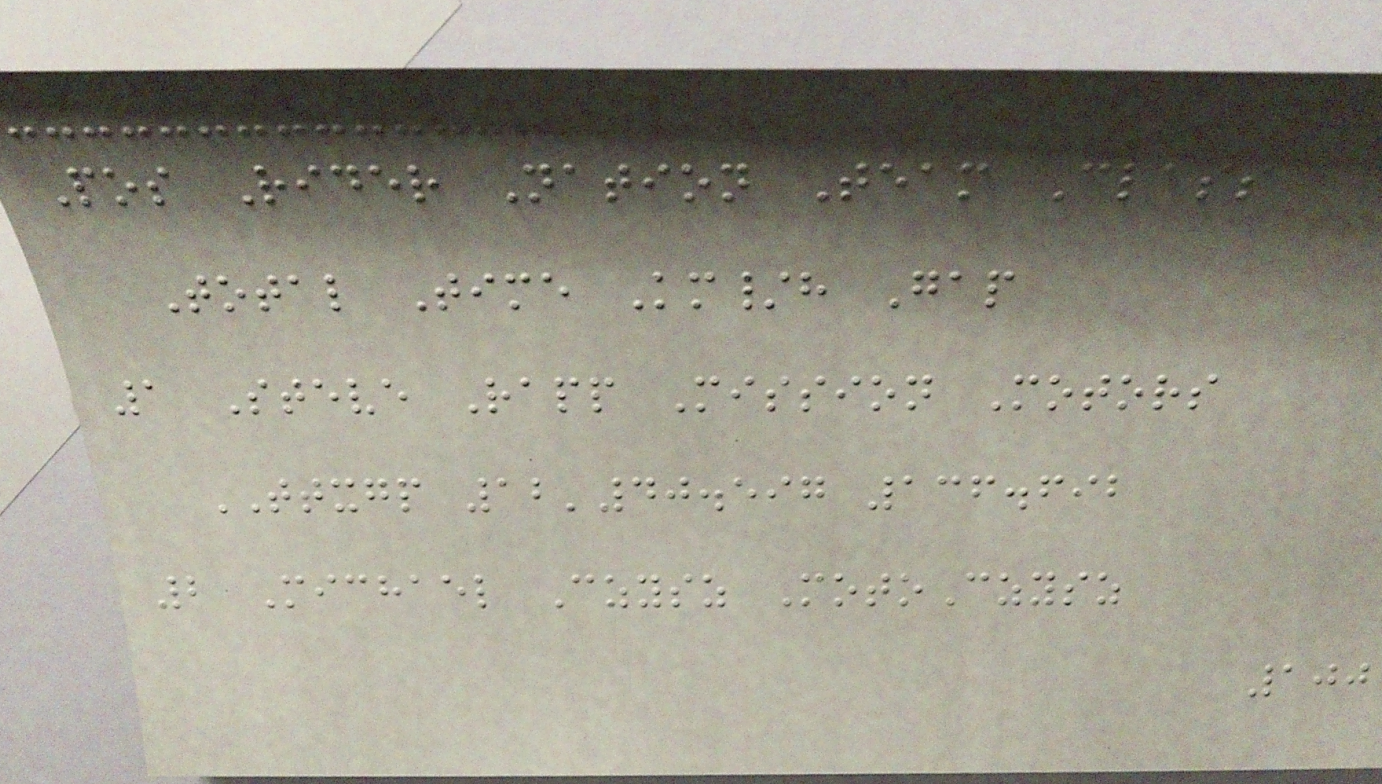Pos Rider Nation Team Class
Total Time Km/h Gap
1 Steve Rapp Mission Motors
TTXGP 12'40.597 136.692
2 Michael Czysz MotoCzysz
100
